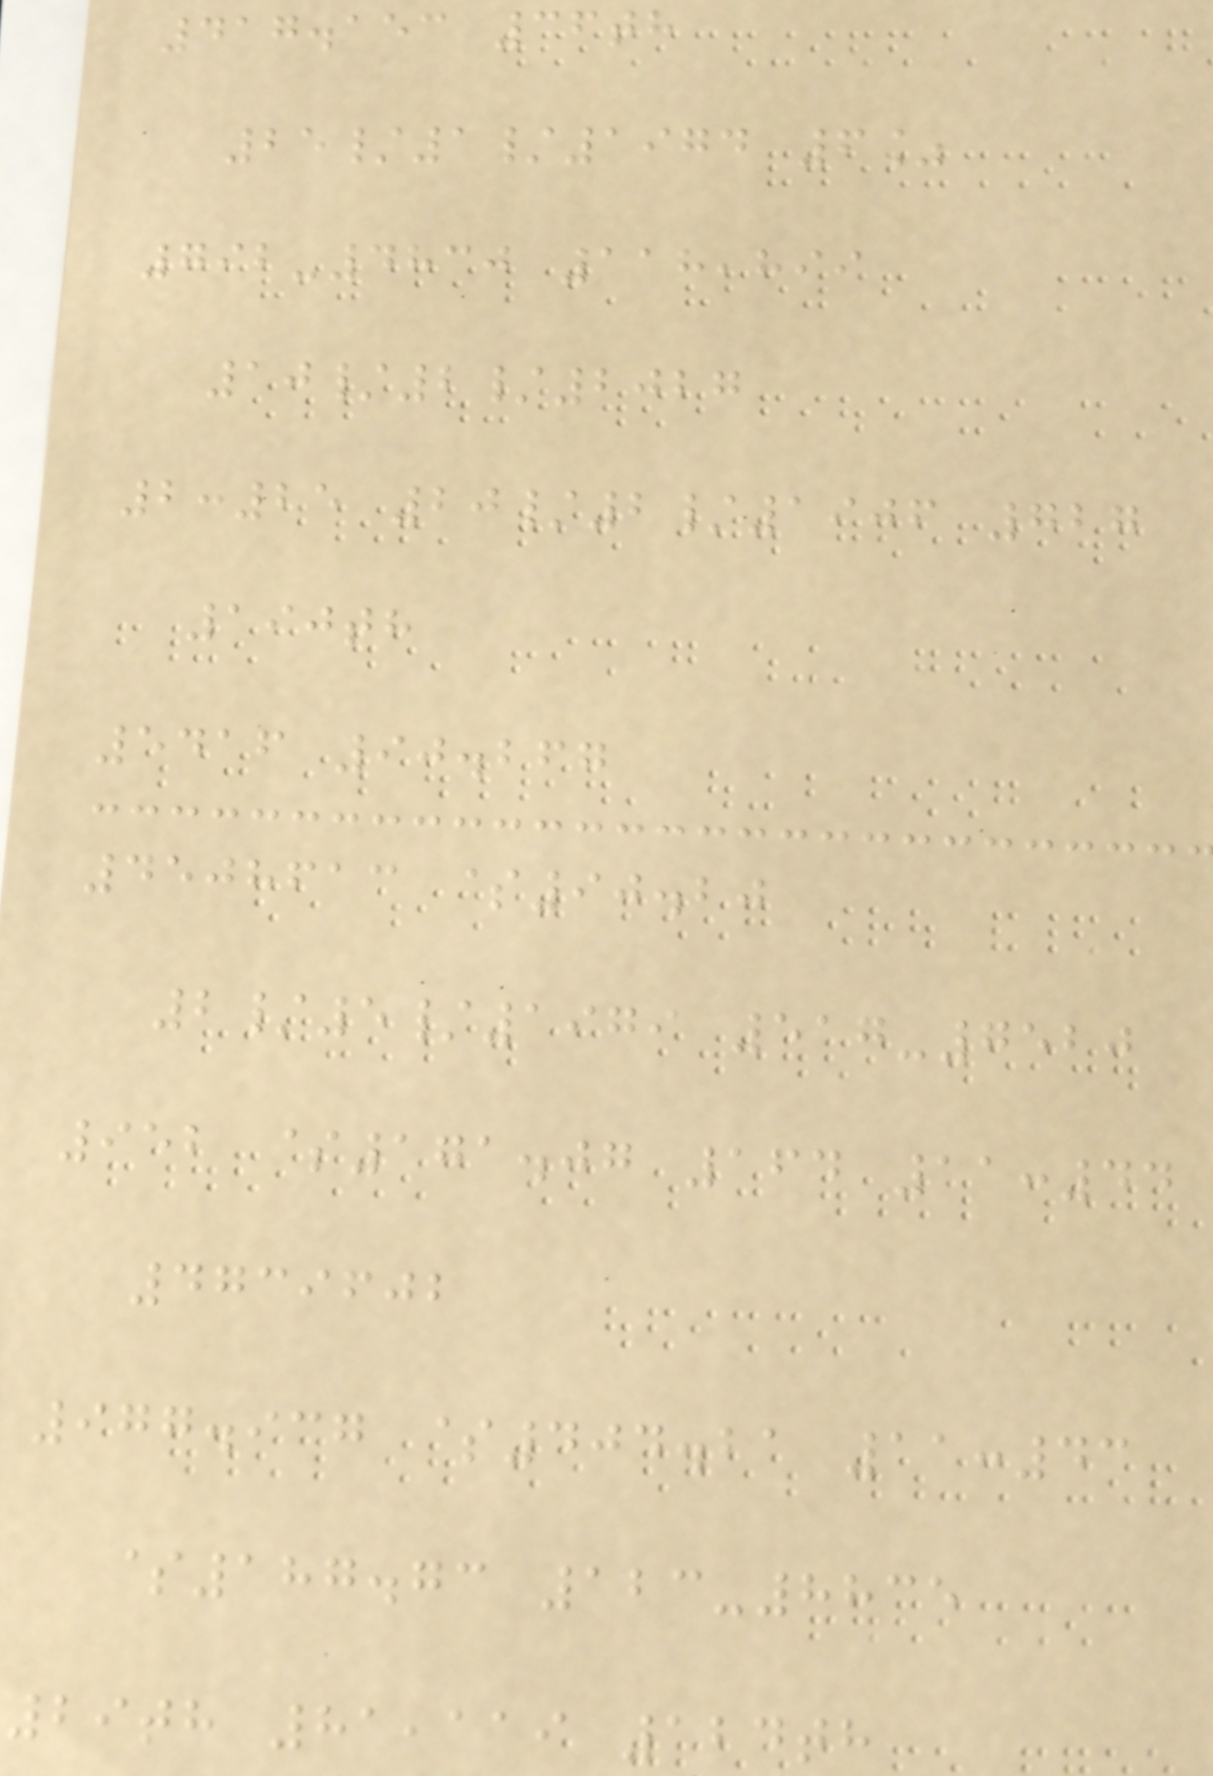417.153 36th
25/1/1974 6%
792-4830 118,899
10/2/2027
2:25 20/2/1906 727
190th
5416 90.267
4508613 $90.20
2/5/1979 517-7520
952 $171.07 164 11:44
4739602
977.937 $404.21 11:43
$187.73 123-8835
29th 81,119 124th
